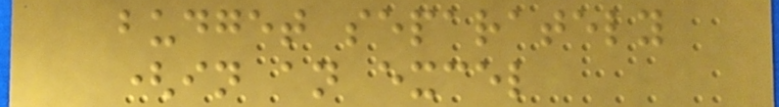budget separately
(in an excel
